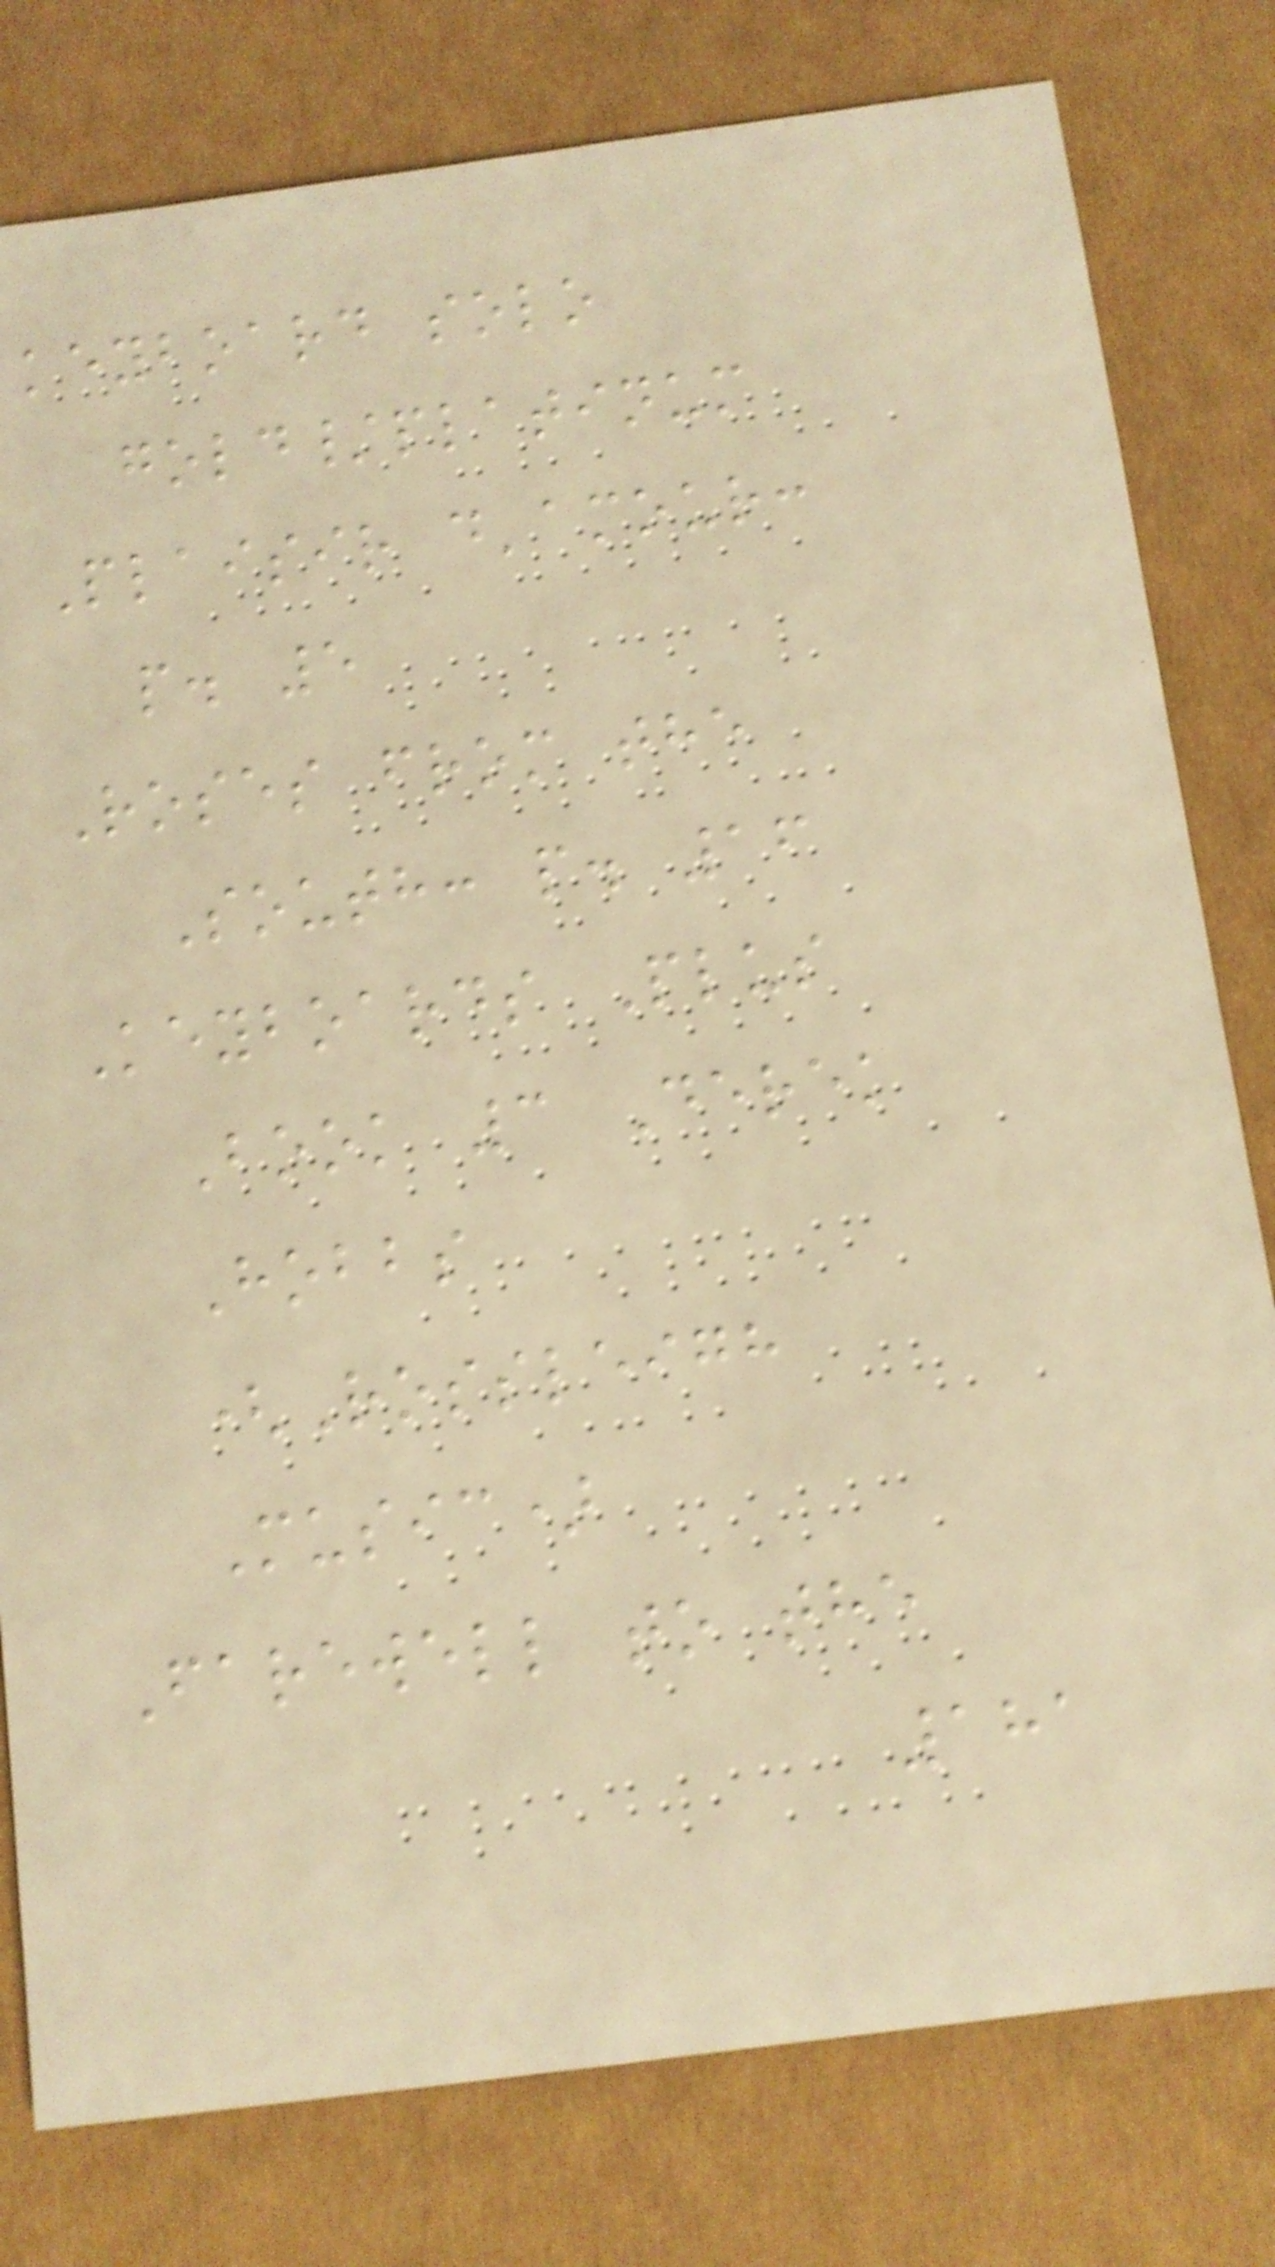keyboard solo
gold/platinum
Plaisir d'amour:
p. 5
Roses from the
South: p. 16
Keyboards Plus
Book 3 Derek
Hobbs
(Rossleigh
Music)
Farewell to the
181
